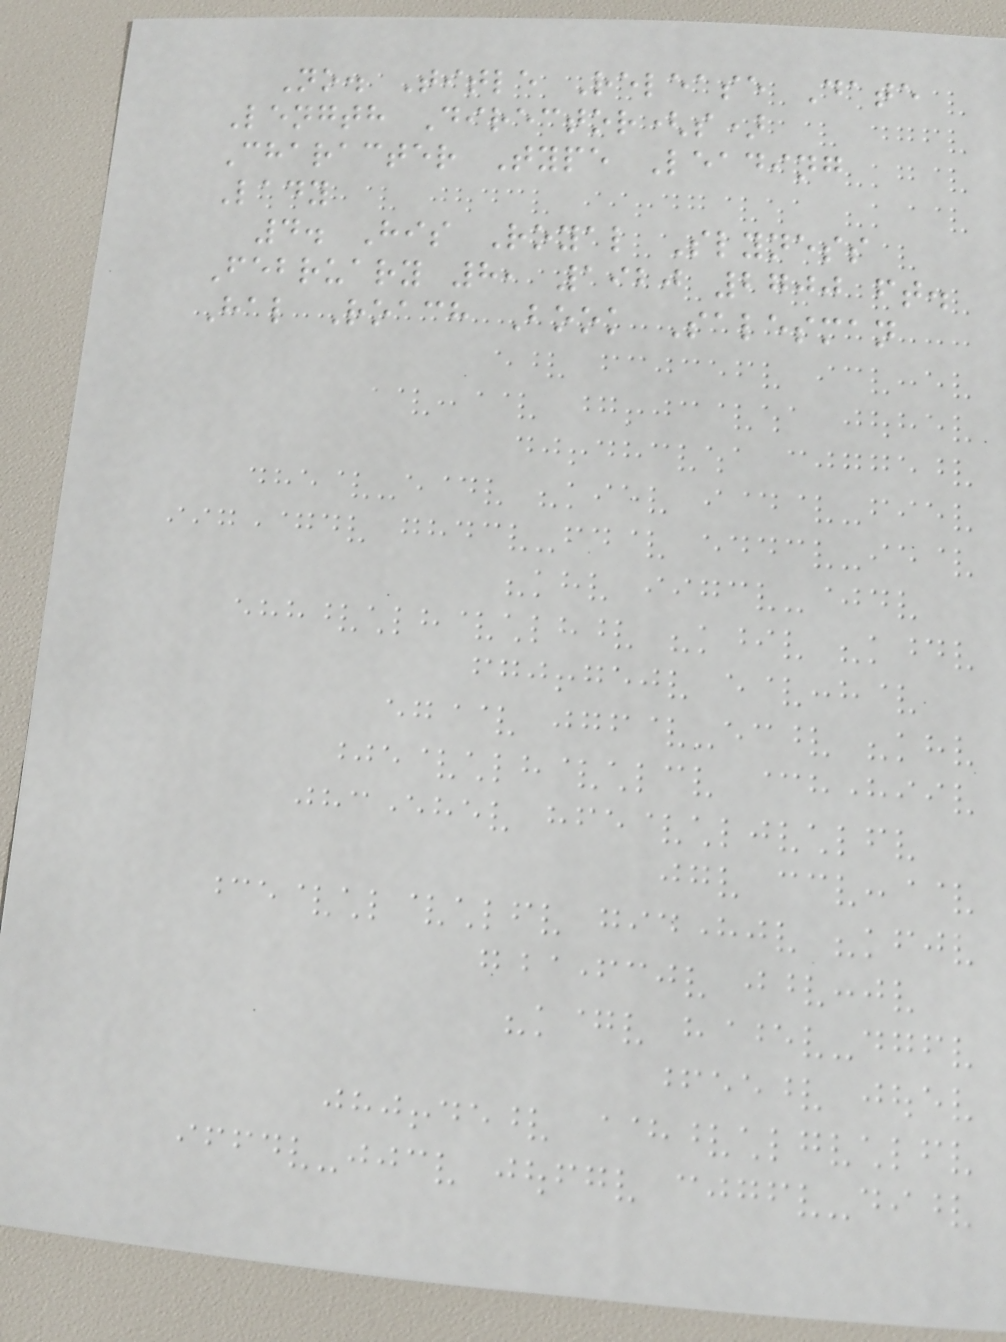No. Title Release Date
Length Director(s)
Character Type Leading
Lady
4. His Royal Slyness
February 8, 1920 2700 ft.
Hal Roach Book Salesman
